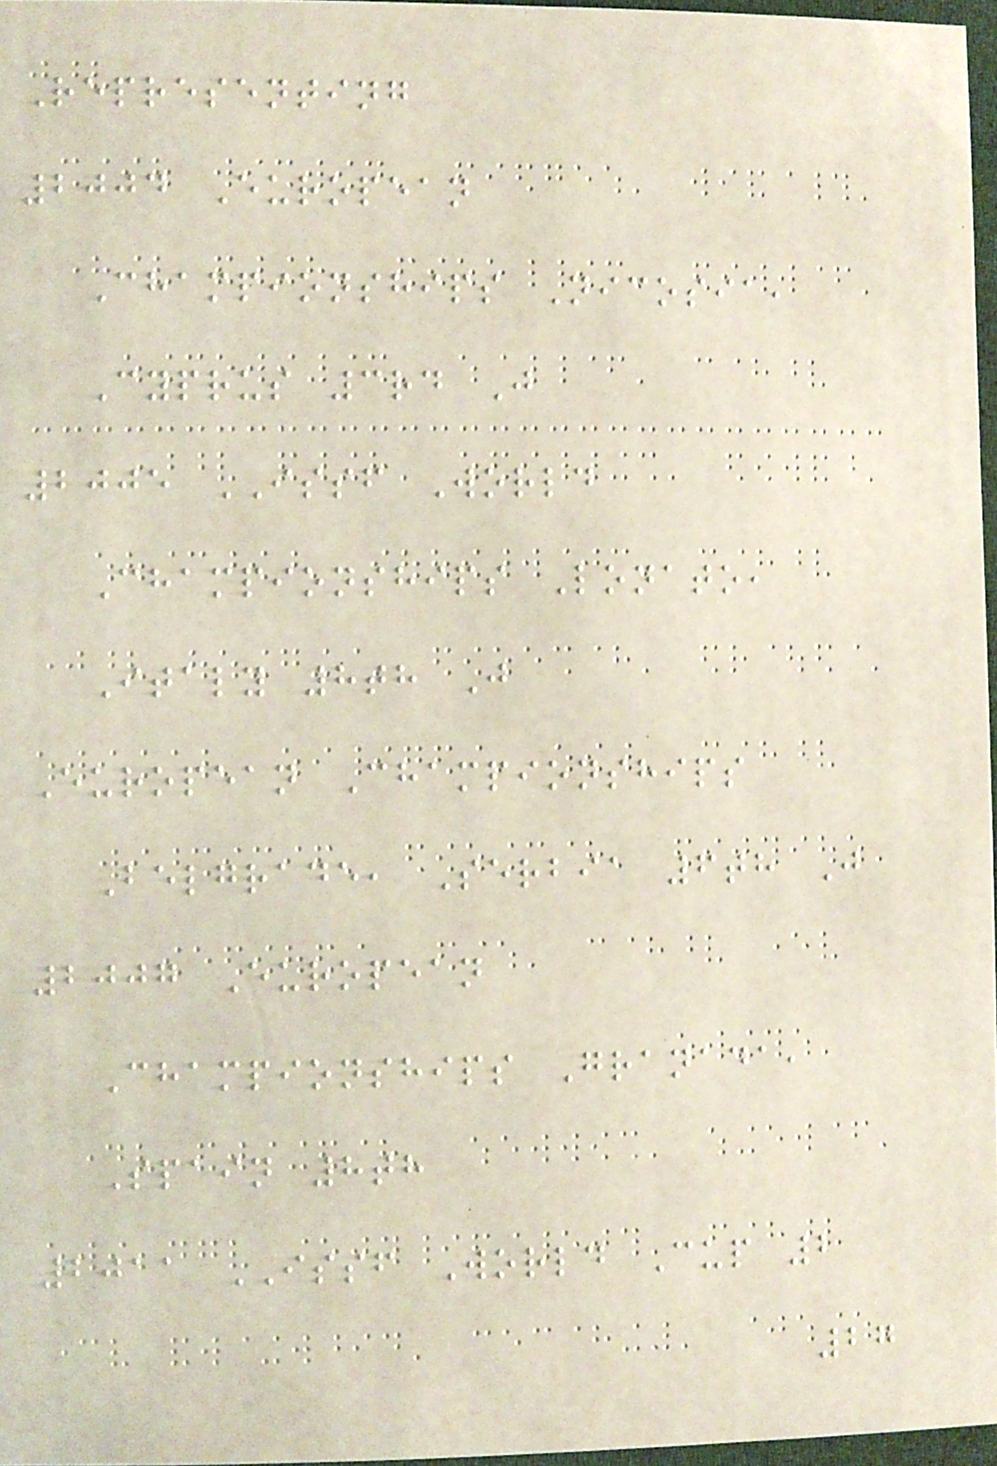Representing
2004 European
Championships Nicosia,
Cyprus 3rd J
2005 ISSF World
Championships Lonato,
Italy 8th J
European Championships
Belgrade, Serbia 6th J
2007 European
Championships Granada,
Spain 8th
2011 ISSF World Cup 2
27
